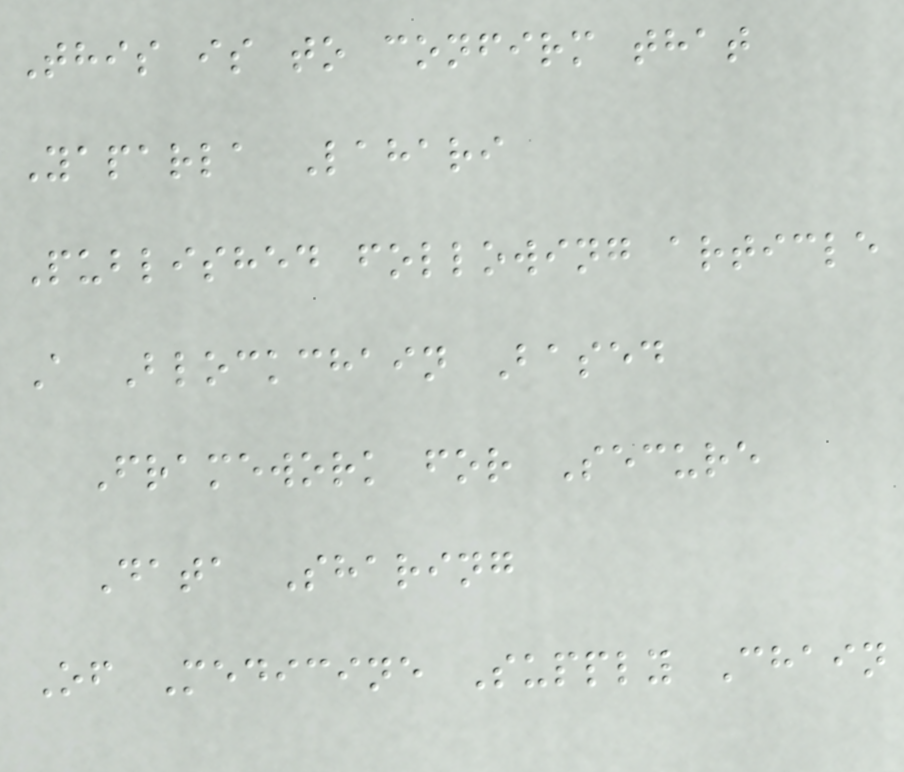This is to confirm that
Yaparla Lahari
Published following article
A Blockchain Based
Framework for Secure
Data Sharing
Of Medicine Supply Chain
